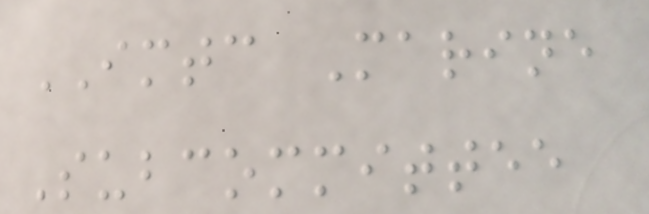IMTC Marine
Subcommittee
